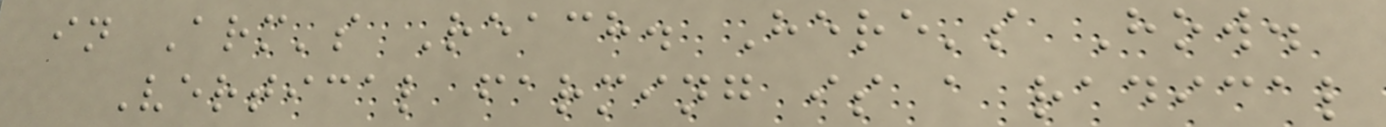in Arm's Reach. Here's How.
Vertical farming is a radical
